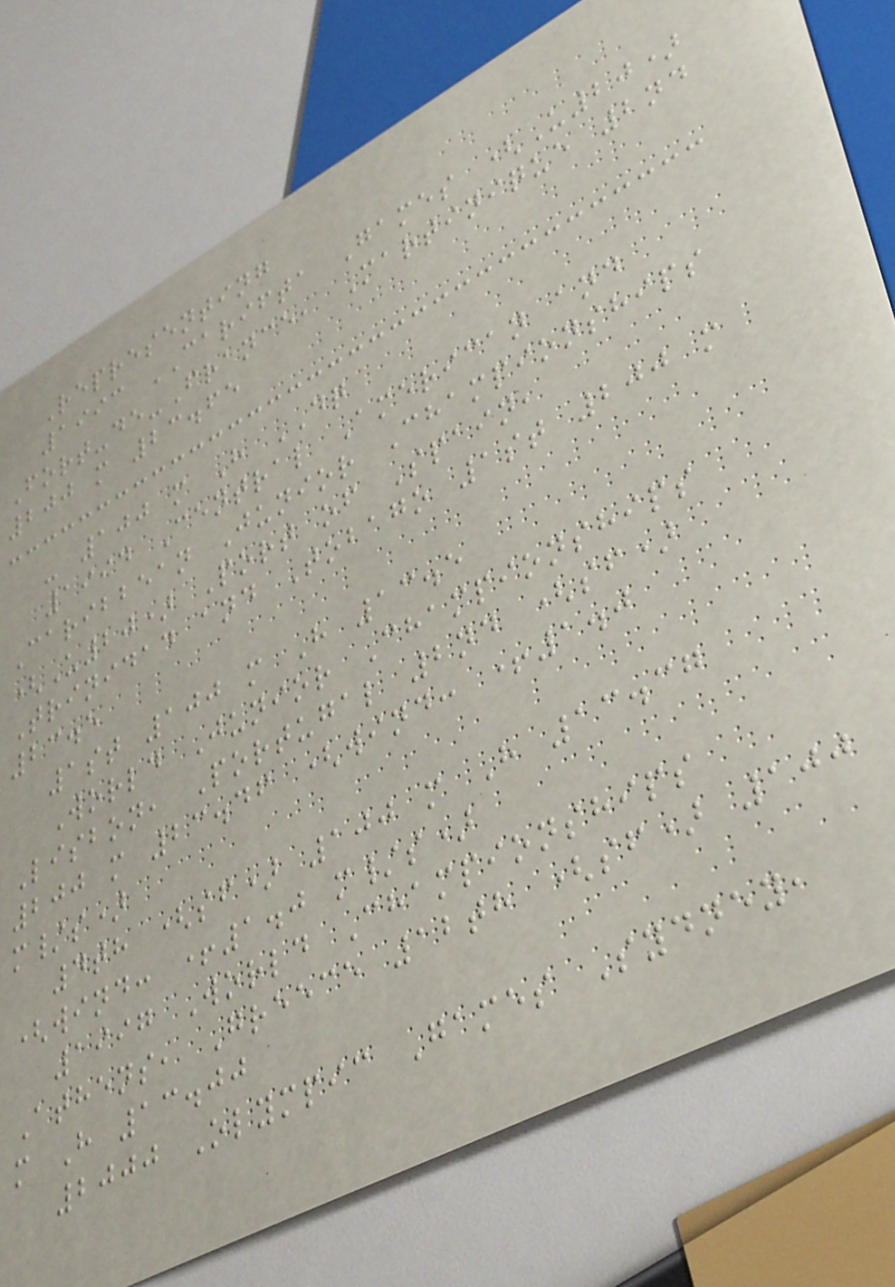Representing
1993 CARIFTA Games (U20)
Fort-de-France, Martinique 2nd
200 m 23.65
- 100 m H DQ
1994 Central American and
Caribbean Junior Championships
(U20) Port of Spain,
Trinidad and Tobago 1st 200 m
23.5
1st 100 m H 13.5
World Junior Championships
Lisbon, Portugal 2nd (sf)
200 m 23.46 (wind: +1.0
m/s)
4th (sf) 100 m H 13.37
(wind: +1.0 m/s)
1997 World Championships
Athens, Greece 12th (sf) 100
m H 13.00
2000 Olympic Games Sydney,
